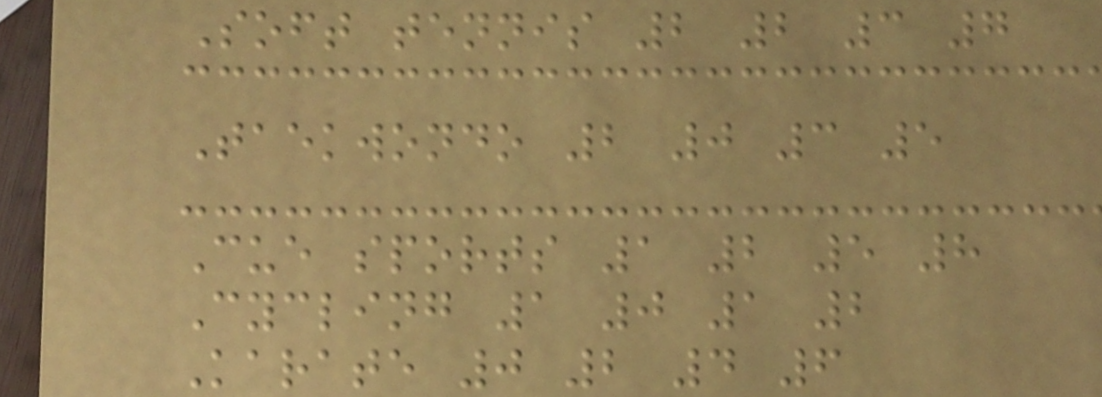Soft tennis 2 2 3 7
Taekwondo 2 0 3 5
Cue sports 1 2 5 8
Cycling 1 0 1 2
Karate 0 2 4 6
